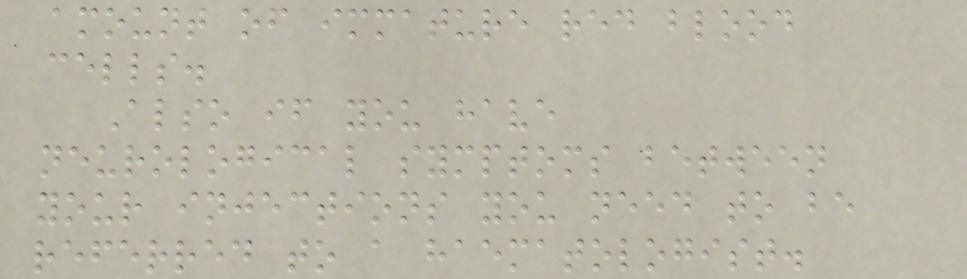amount of immature red blood
cells.
Also if you have
neurological symptoms between
your injections you need to be
referred to a haematologist.
